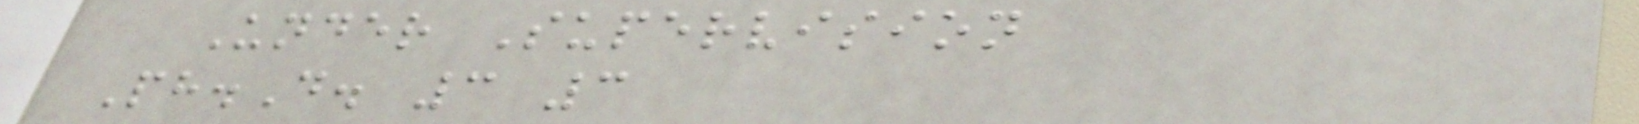Under Supervision
Ph.D. 3 3
